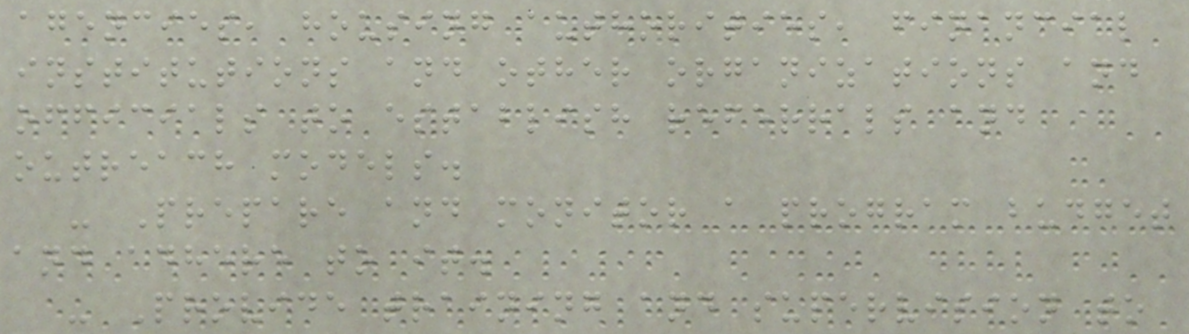agencies, housing authorities, financial
institutions and other organizations and
officials to establish referrals and
outreach models.
- Prepare and monitor a program budget
and adhere to it.
- Provide training and supervision to
